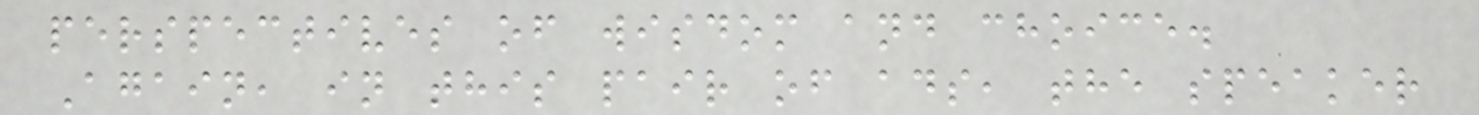perspectives of wisdom and choice.
Again, in this pair of ads, the speaker
